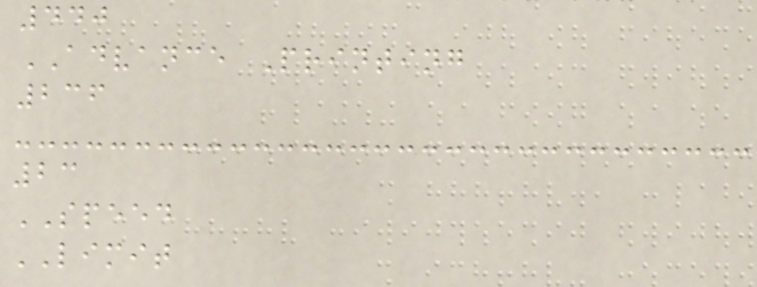440
ADVANCE Printing
236
23
SPEED
LIMIT
